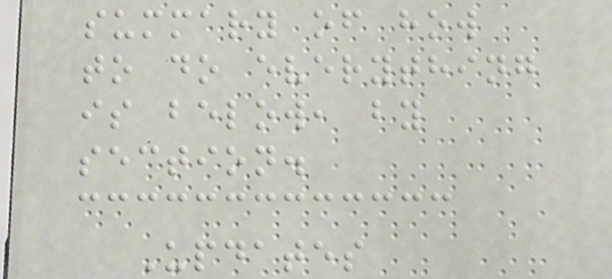summary of how
to do everything
is below, by
section.
Updates
